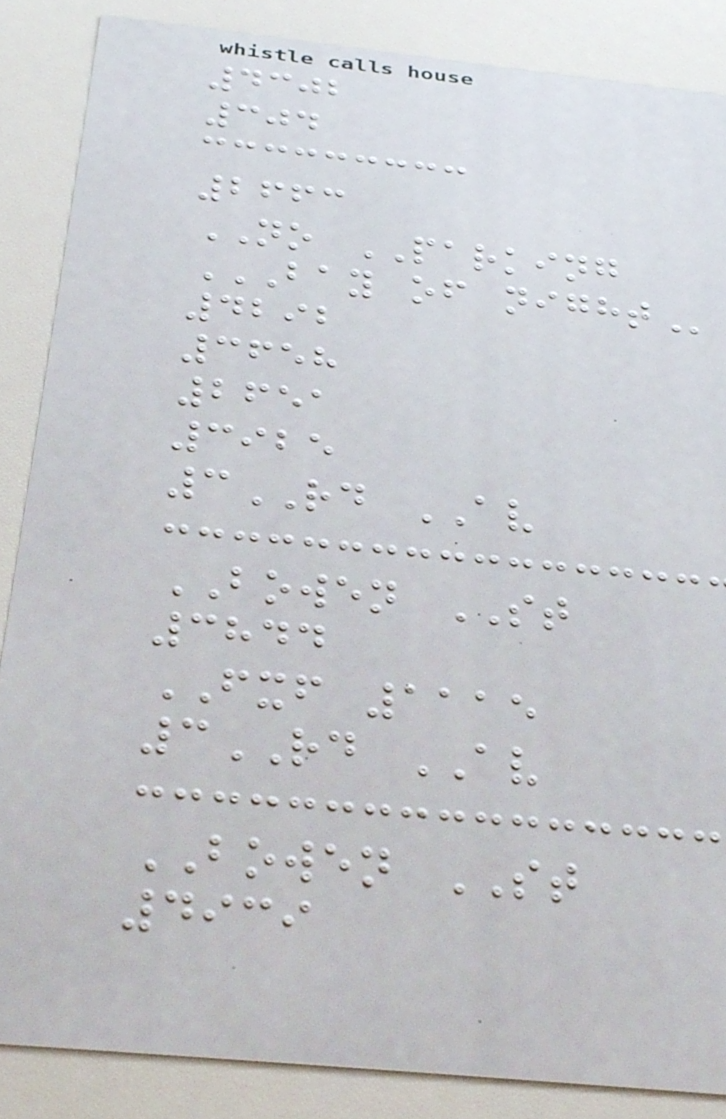4302
304
2663
NO PARKING
BAY OF NIGHT
4292
3658
2651
3925
3RD AV
BOWEN ST
3844
FXF 1115
3RD AV
BOWEN ST
4939
